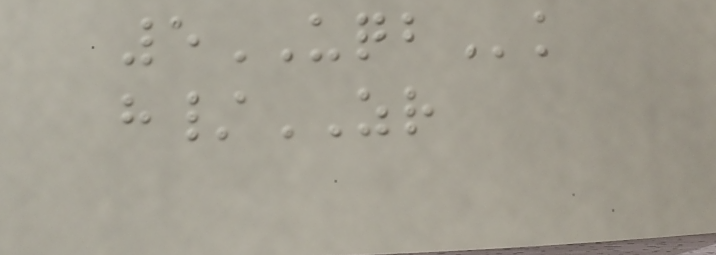5UQBk
h/ZR
